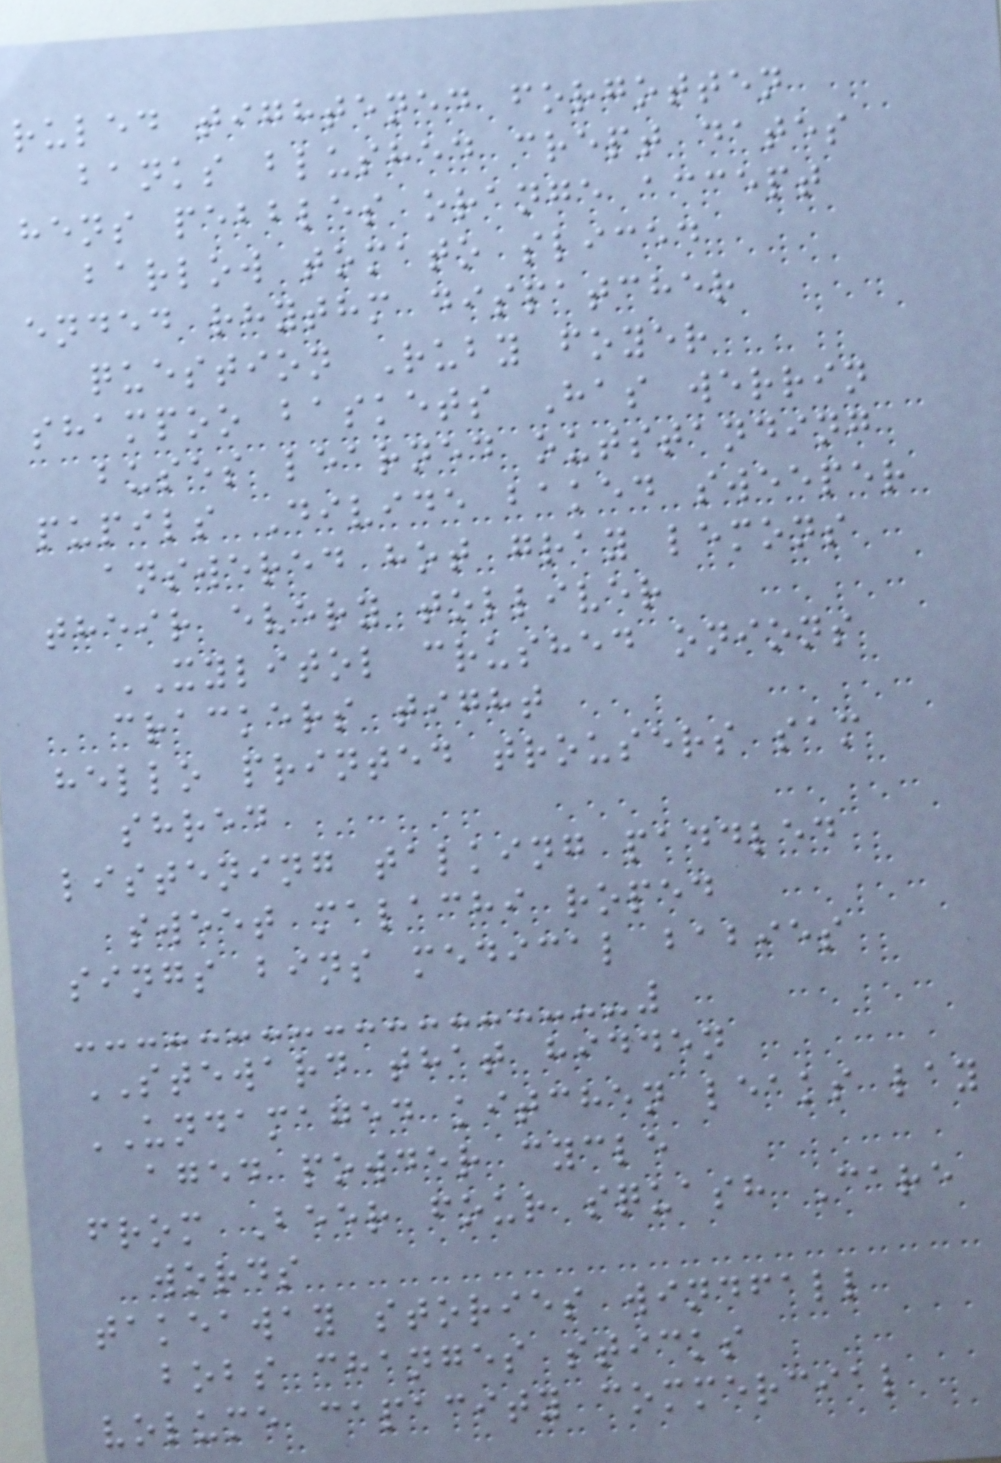ruled tightened forgotten
banks blushed crept dates
hens pebbles orange accept
barlow tomato sliced
ended rhythm dispatcher
question Ruby foyer
shampoo baskets Has werrin
buses learned outstanding
pupils Divide baked sweeper
answered hot gray lemons
their every tolliver
XYLITOL crushed onions
crackers tight
hello printed trousers sam
shred
listening talking paddled
sweet malachi roped
sings bins medical babies
STEWARD that hidden
UNDAMAGED kitchen leaks lay
aged powder cycle
from Beer four squash Care
words
takeaway stories windfall
bobs changes sticks
volume capacity commercial
